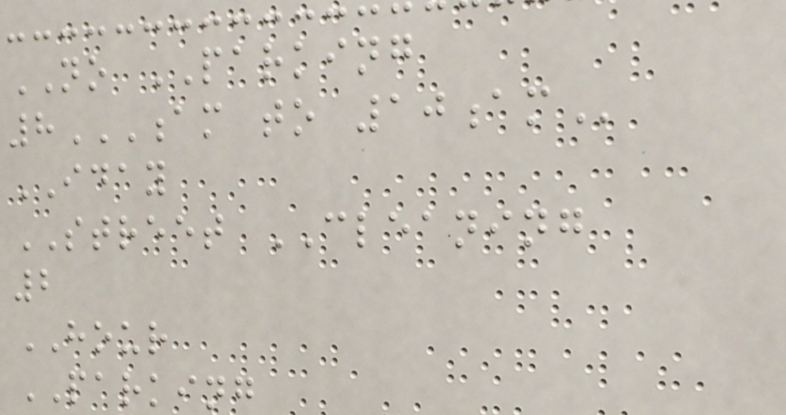NO PARKING
8AM TO 10AM
IDAY
STREET CLEANING
2
HOUR
PARKING
